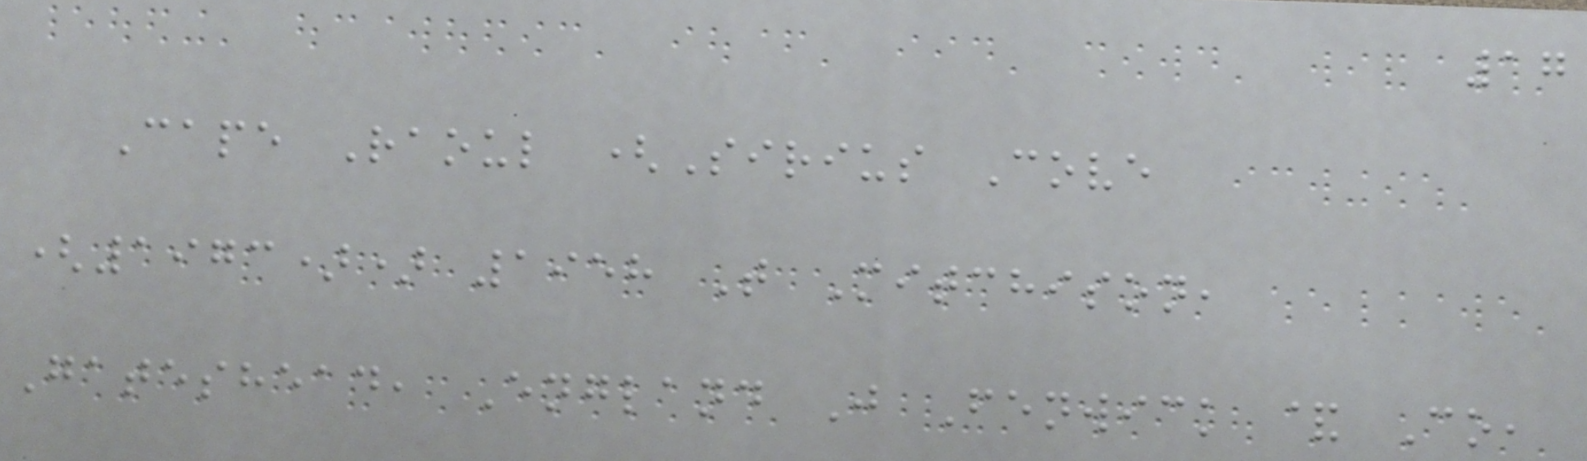17
Cape Raoul (Sirius Cove
(1973)) 1958 T Mitchison,
Gateshead, England J Fenwick & Co,
